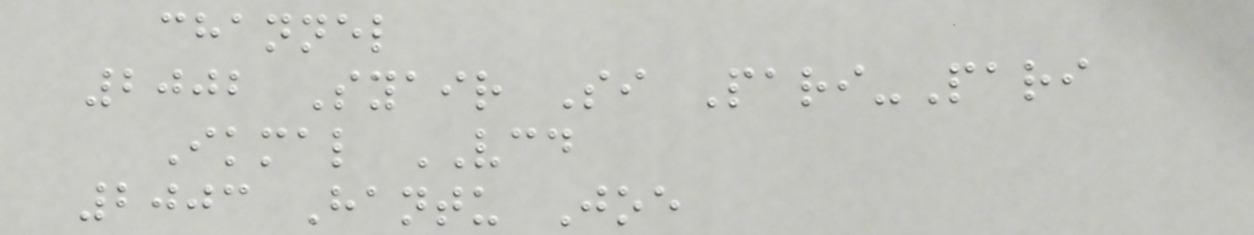channel
2002 Syair Si Pari-Pari
Ikmal VCD
2003 Hantu Joe
